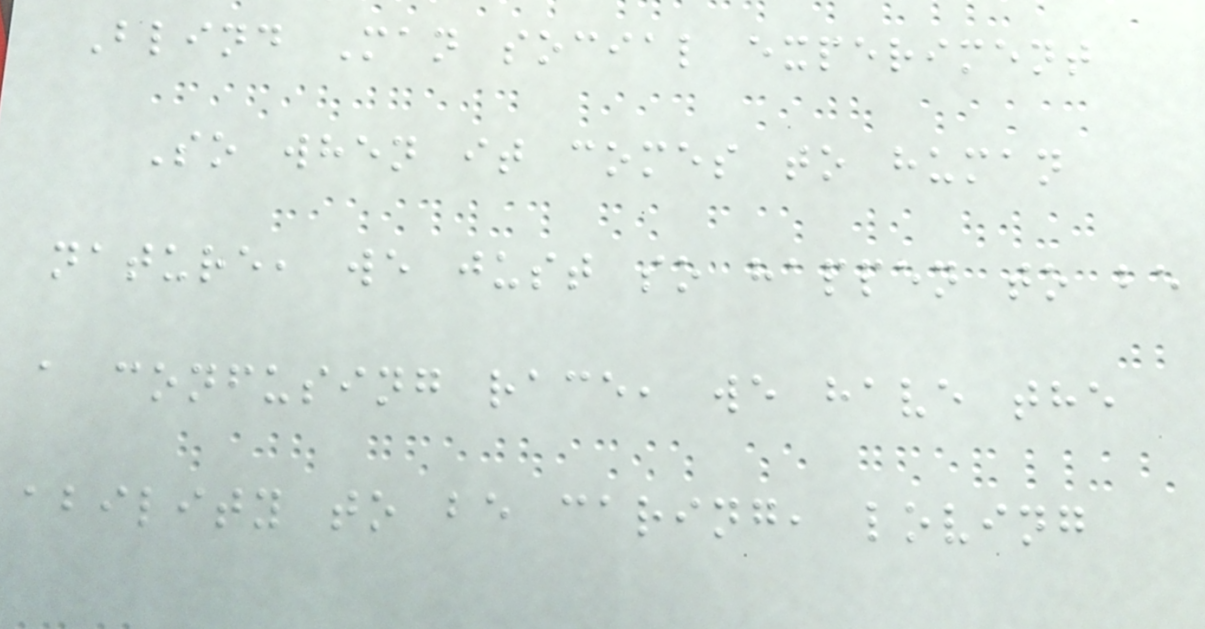Blind Man social experiment
So when it comes to human
nature, we just so happen to be
a confusing race, we have the
ability to be caring, loving
